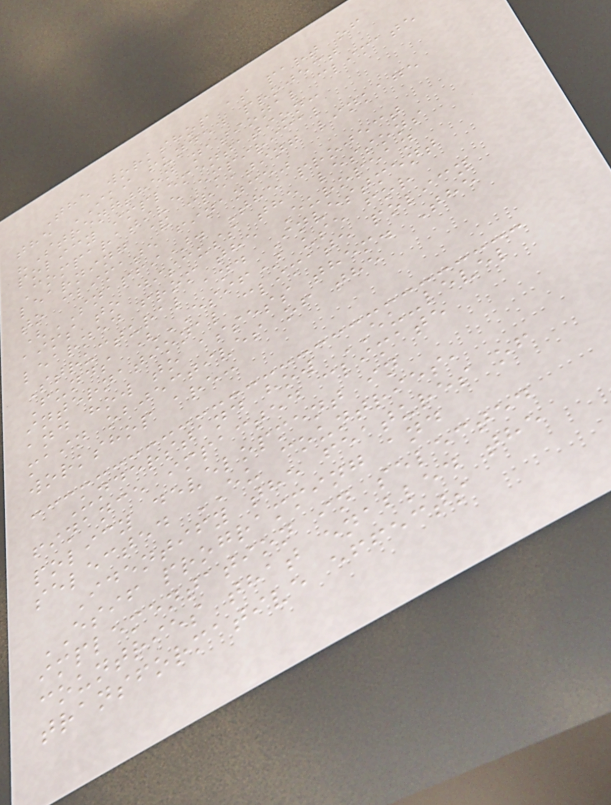The workshop as part of
the IKI funded project
"Strengthen national climate
policy implementation:
Comparative empirical
learning & creating linkage
to climate finance"
(SNAPFI). The project
aims to discuss the lessons
learned from the European
Structural and Investment
Funds (ESIF) use for
international climate policy
and how to assess them. The
main objectives of the
workshop are:
Understand how EU-level
finance impacted climate
policy development in
selected EU countries,
Identify the features of
ESIF programming and
implementation in selected
countries that enabled the
transformative effects
